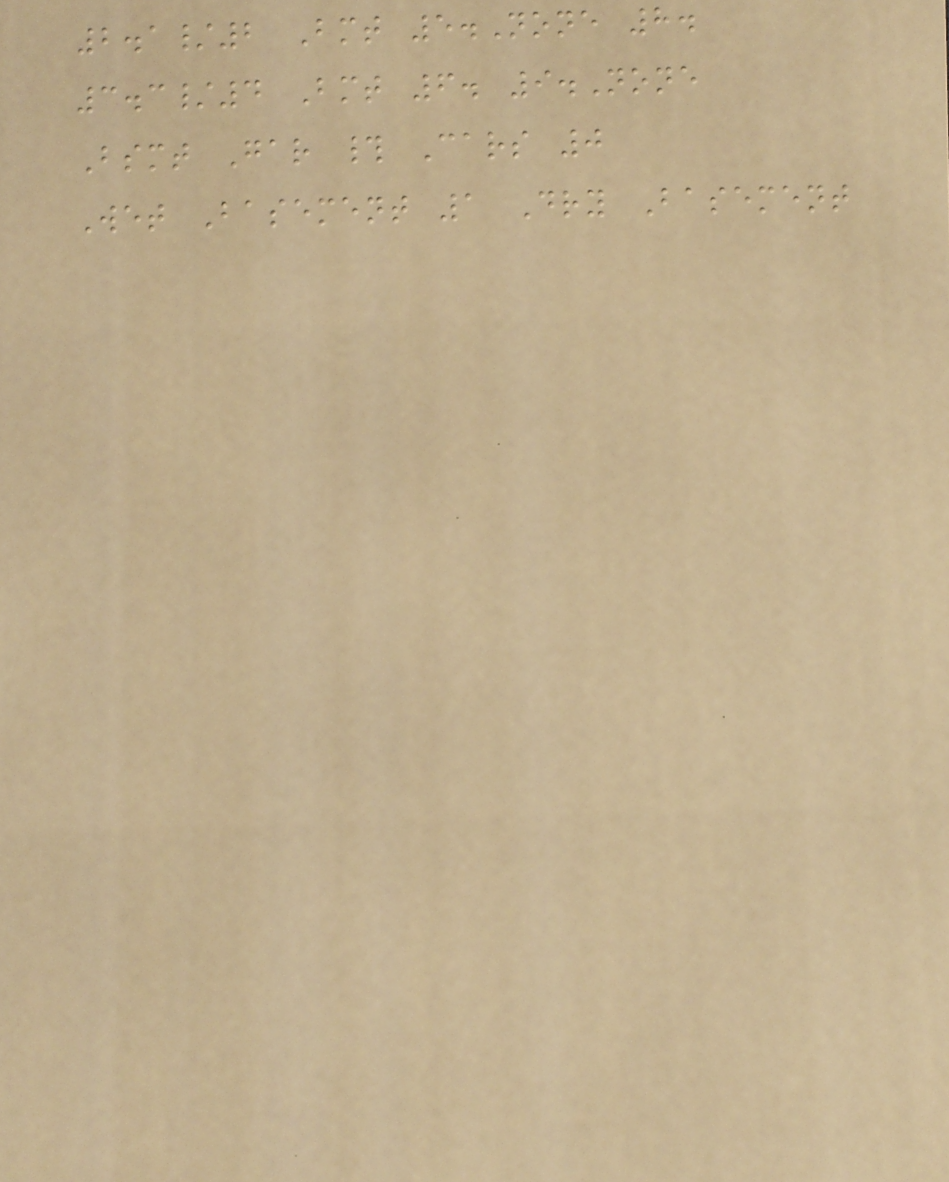2.1/2 Bmt 5.None 8.
3.3/4 Bmt 6. 9.None
Bsmt Gar # Cars 0
Wet Basement 1 Dry Basement
